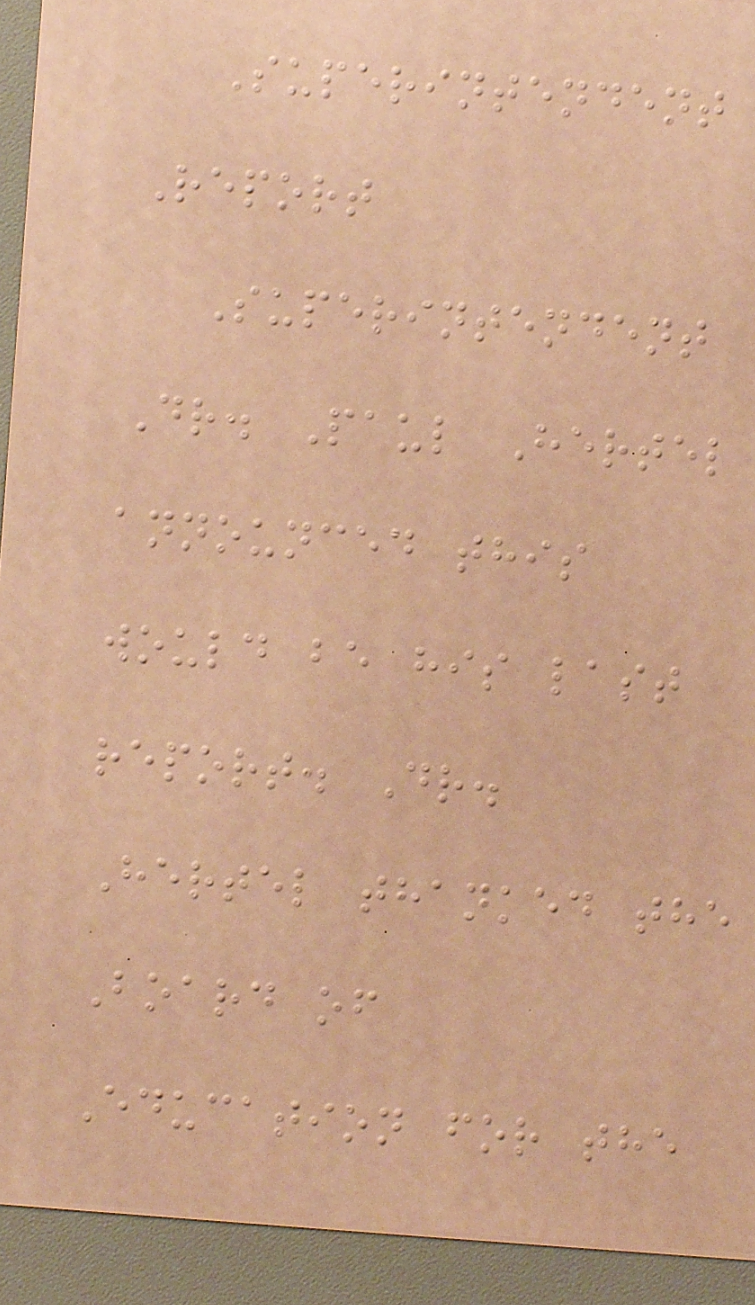Superintendent
Report
Superintendent
Dr. Paul Hertel
announced this
would be his last
report. Dr.
Hertel thanked the
Board of
Education for the
